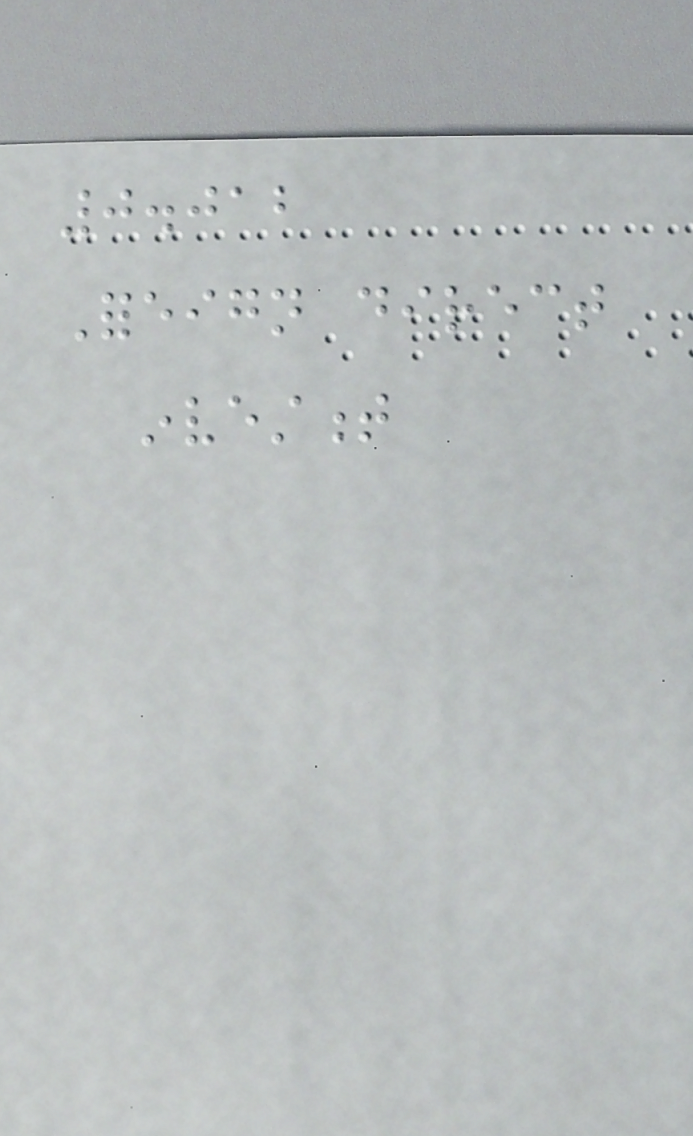0.012
Foreign direct
investment
